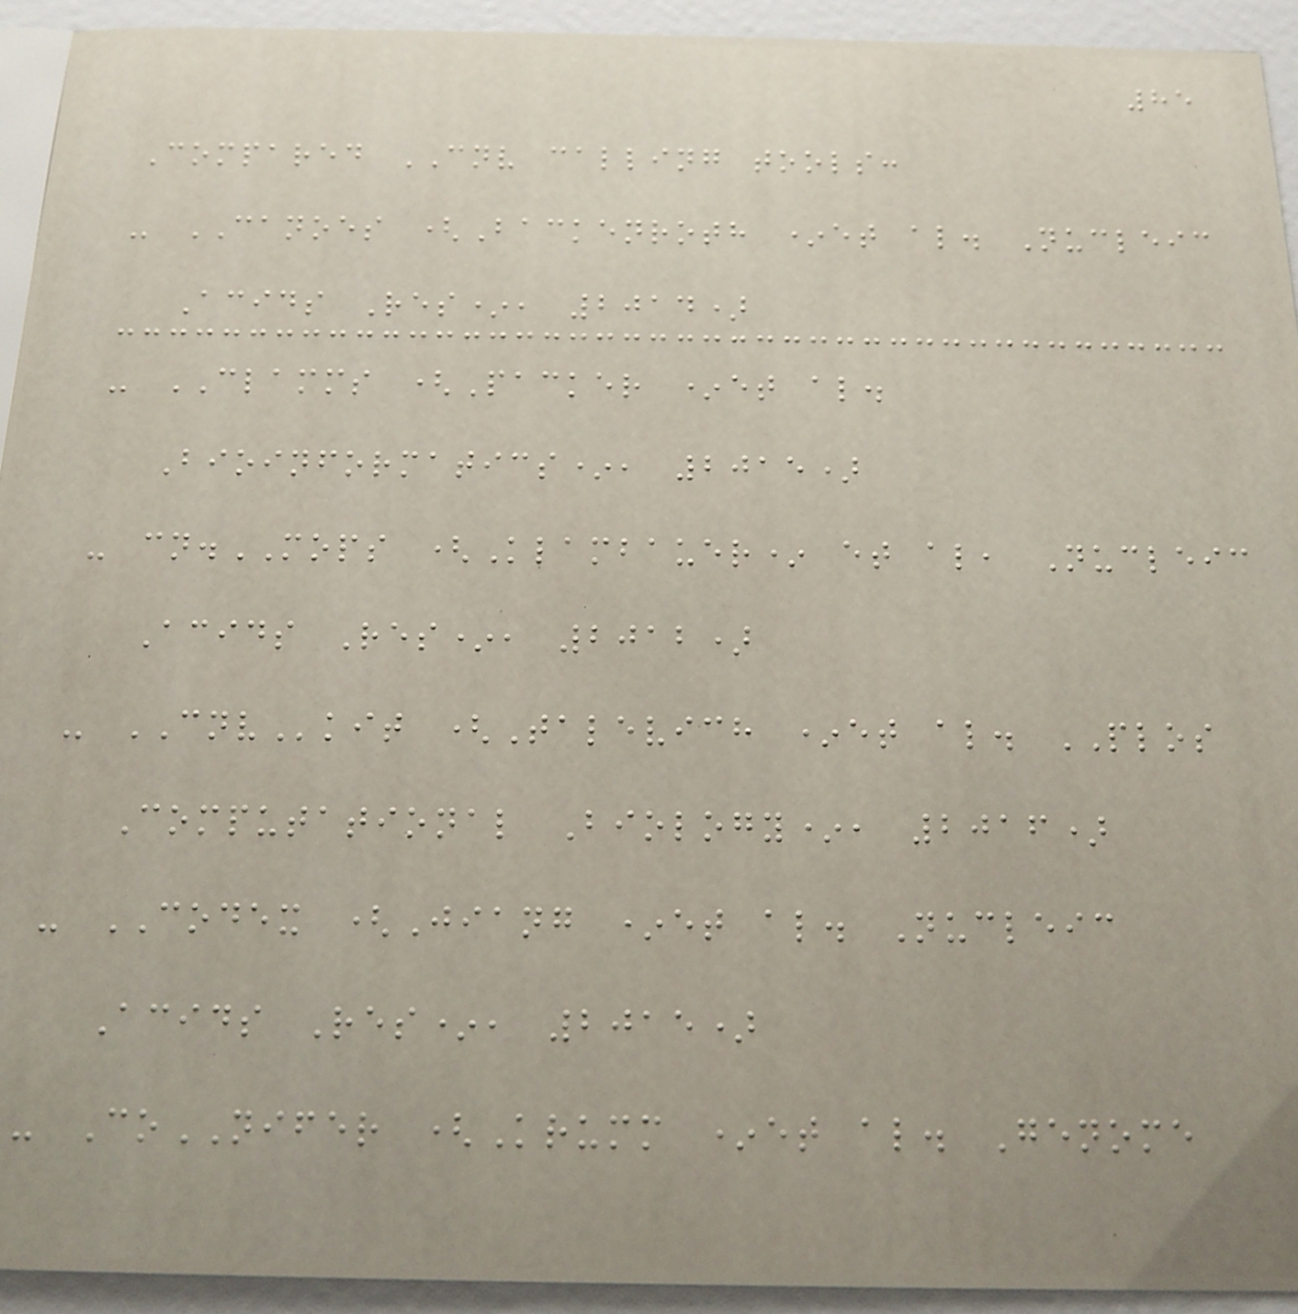85
Compared CNV calling tools:
- CANOES (Backenroth *et al. Nucleic
Acids Res*, 2014)
- CLAMMS (Packer *et al.
Bioinformatics*, 2015)
- cn.MOPS (Klambauer* et al, Nucleic
Acids Res*, 2012)
- CNVkit (Talevich *et al. PLOS
Computational Biology*, 2016)
- CODEX (Jiang *et al. Nucleic
Acids Res*, 2015)
- CoNIFER (Krumm *et al. Genome
